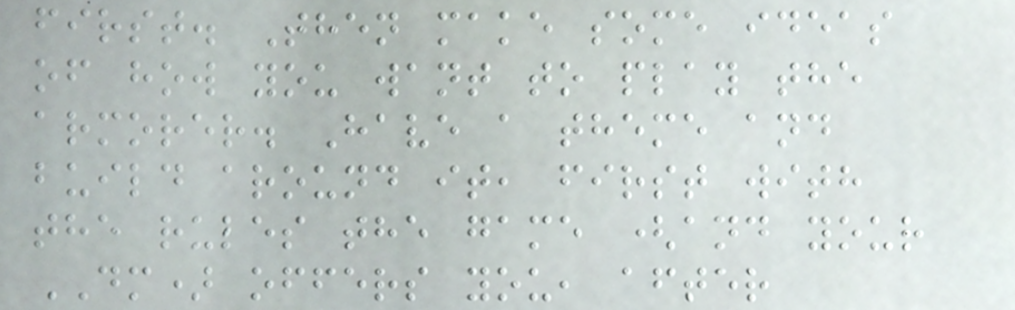first. Then make some ideas
of how you want to play the
armorer. Have a theme and
build around it, first with
the rules the game (and your
DM) offers you, after
